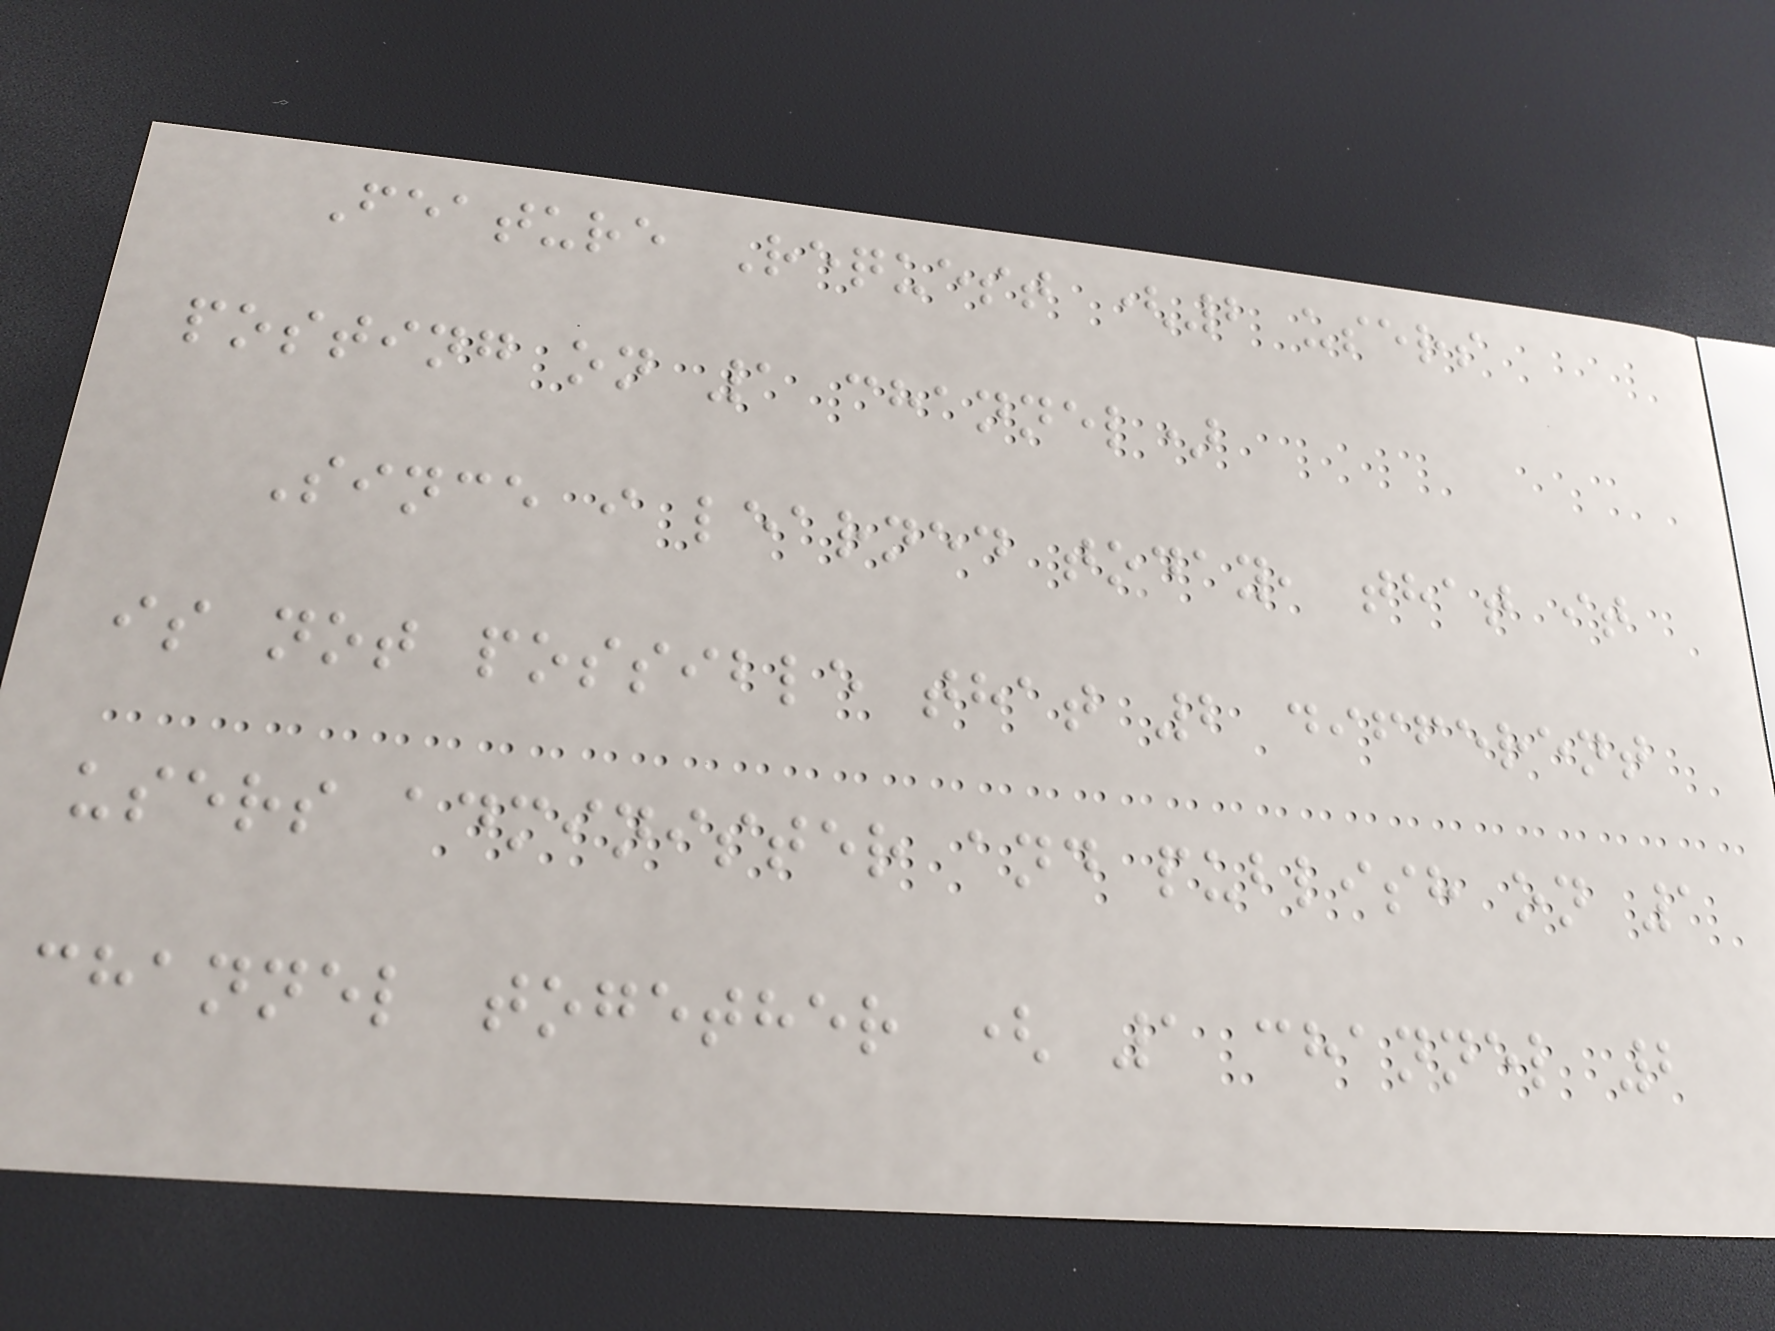Feature Request (2 users
posting on 1 channel)
Since i learned today, that it
is not possible that 2 different
users administer and publish on 1
channel together ( 1 channel 2
